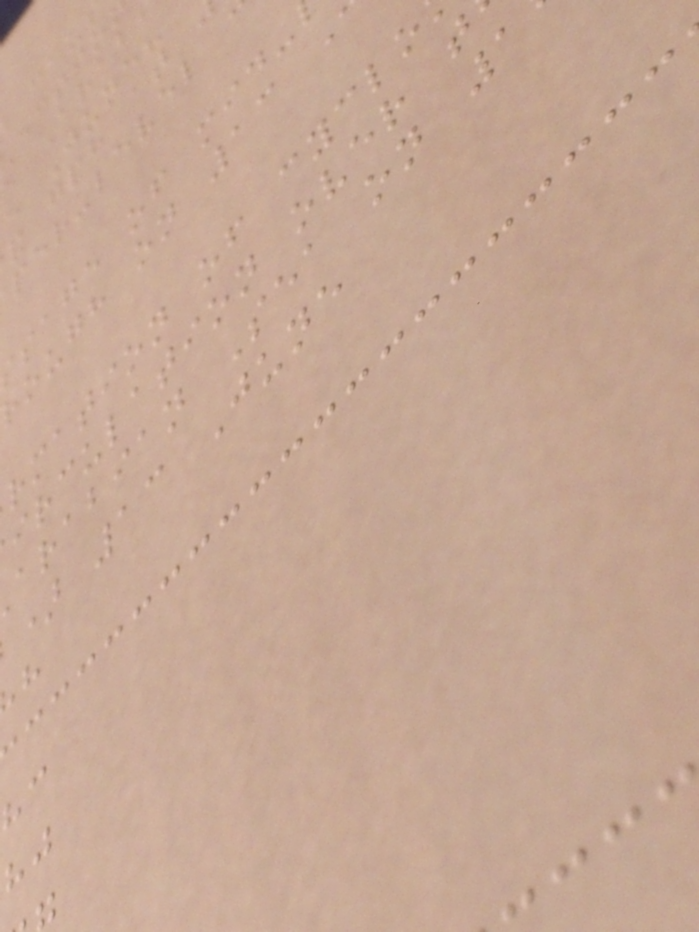e June?
per-level
sage of mid-
rough on 13
rmation of cyclo
irculation over t
arabian Sea on 1
) 13 June
